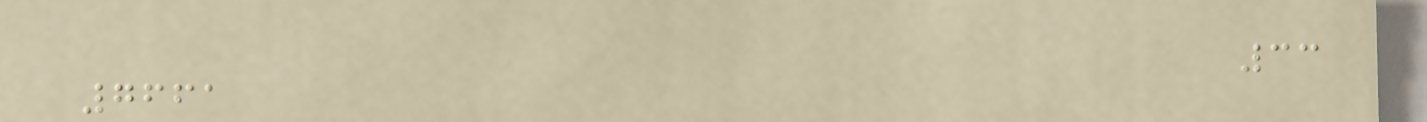33
7661
